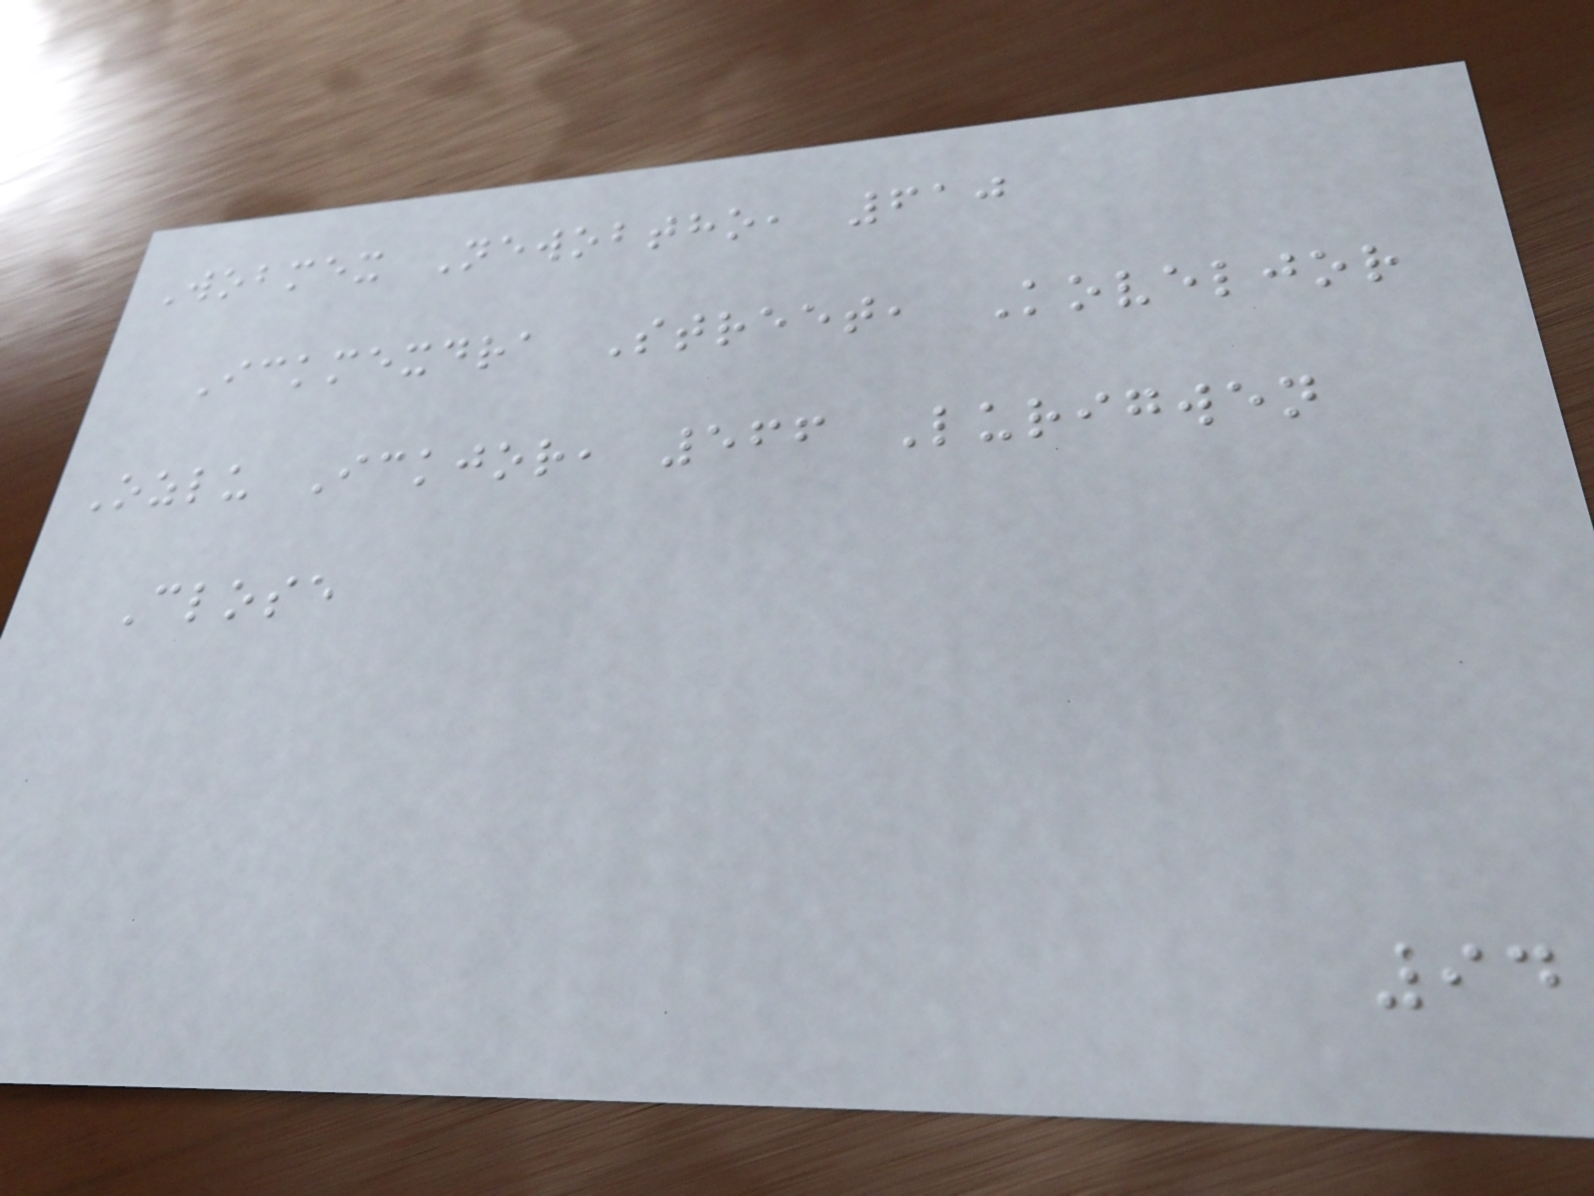Wobmex Newobtho, 610
Ickmexdra Street, Koveljor
Ozlu Ickjor, 566 Lurigwen
Close
94
